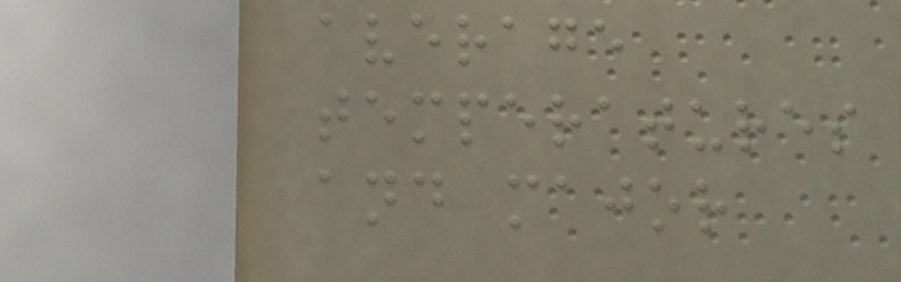average
temperatures
and major
